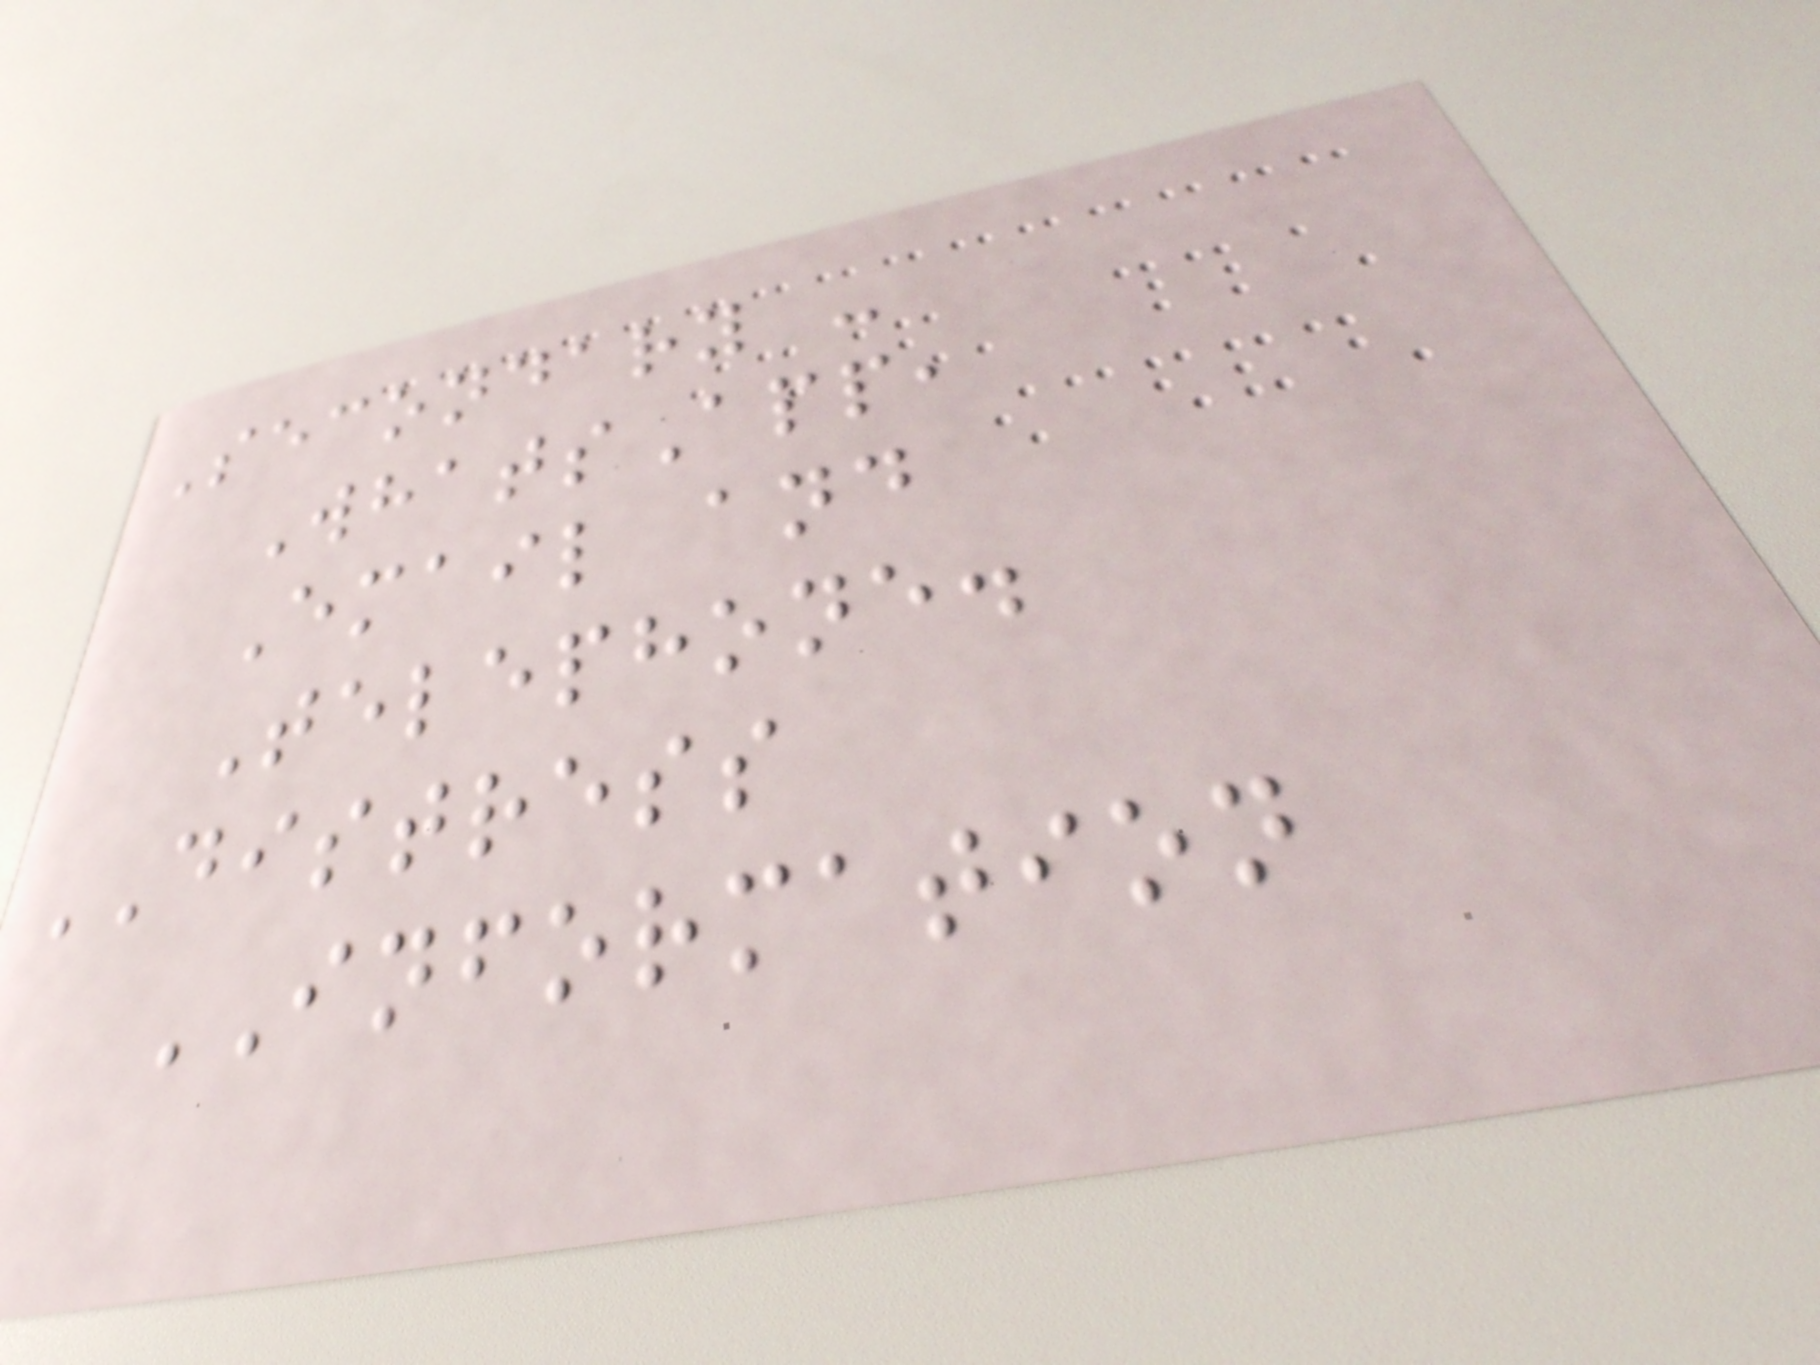Secondary -
WhatsApp,
Email and
Telephone.
DISTRESS
INFORMATION
